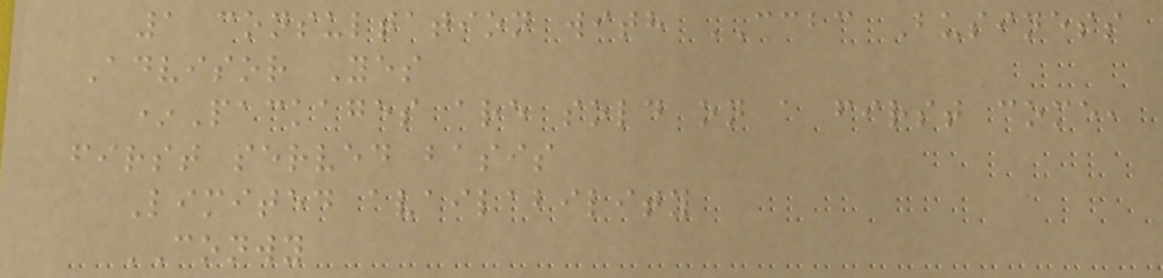1 consultation with CCBC Business
Advisor Yes
*Packages are sold on a first come,
first served basis
Limited availability
CONWY
